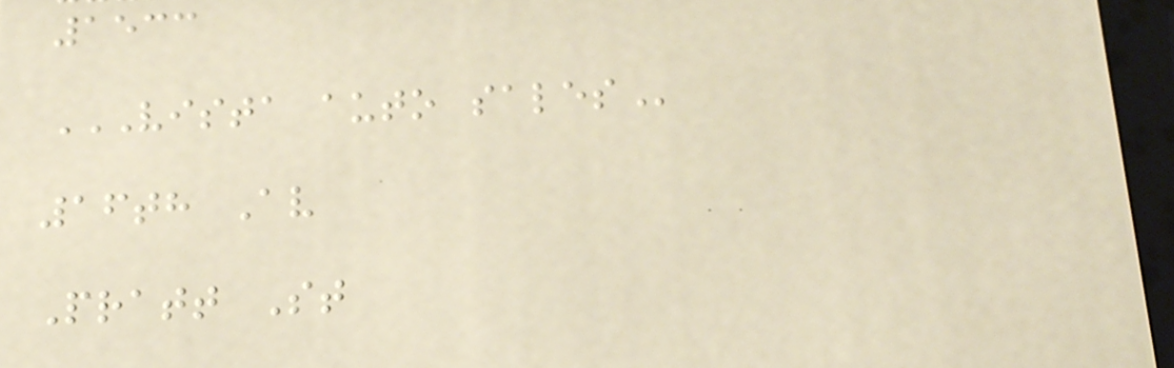1533
VISTA AUTO SALES
16th Av
Pratt St
